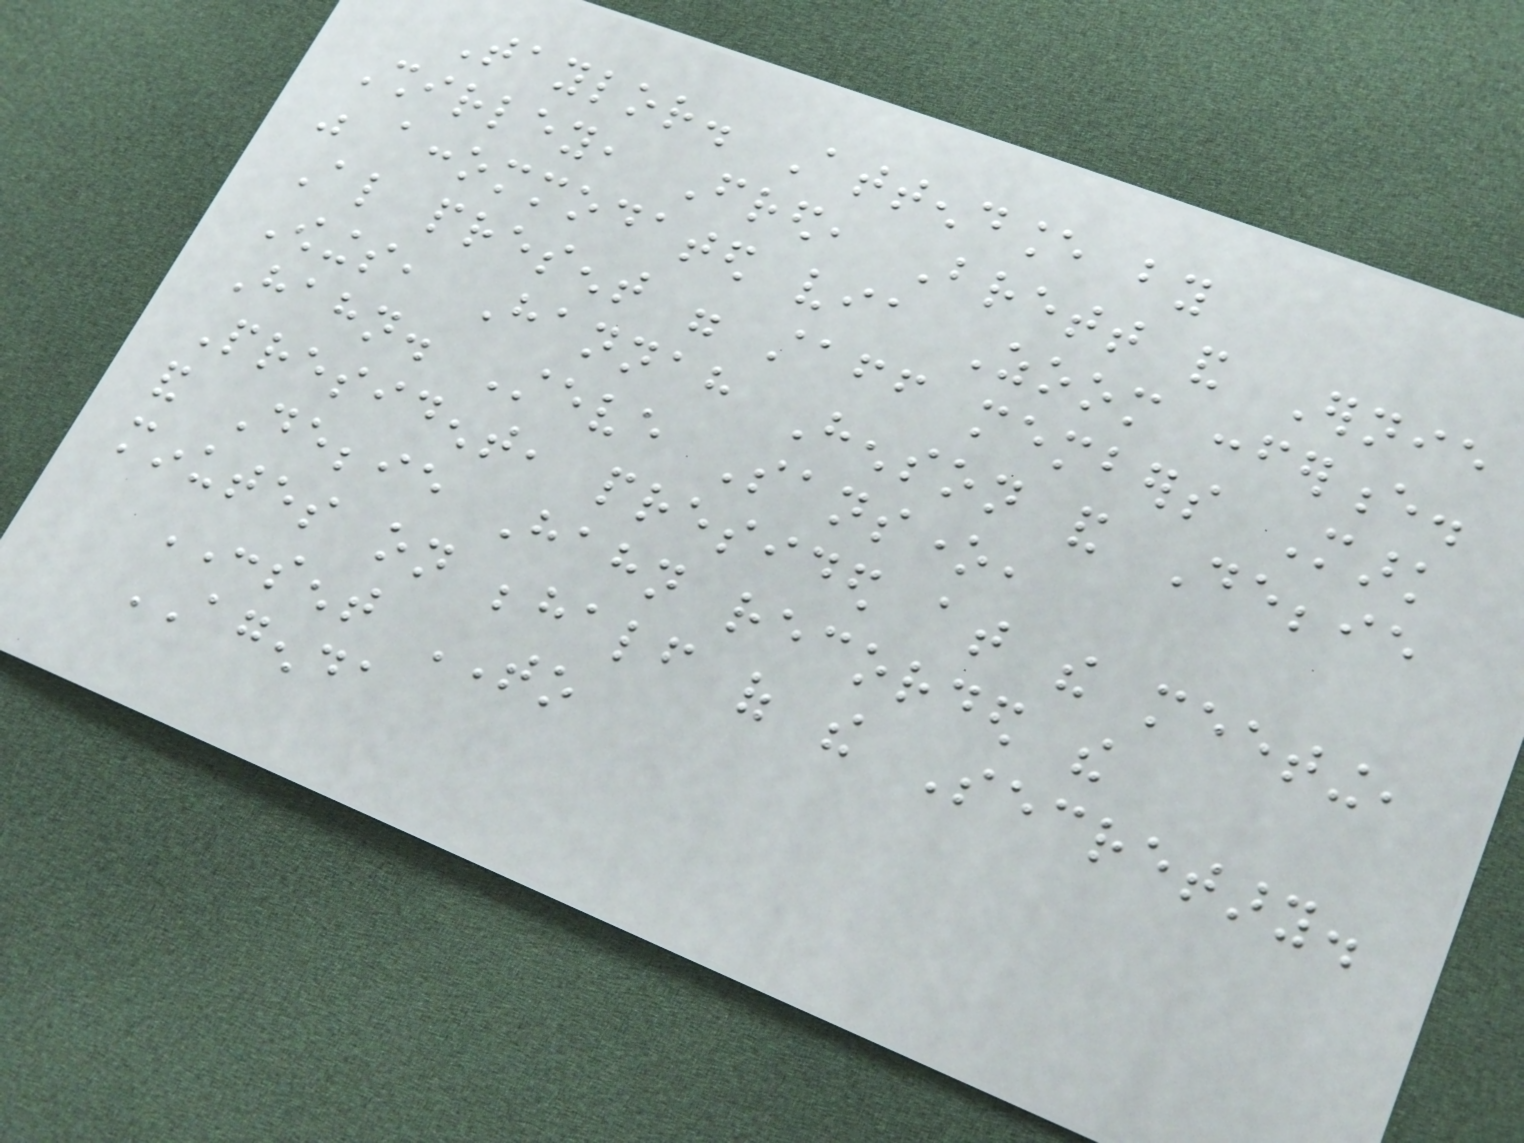Taylor. Attendance by
Shirley, Fred, Brett and Ernie
was accommodated via Zoom conference.
Also present were staff members Mark
Owings, Hannah Henson and Debbie
Hahn. Steve Sansone,
President, presided at the meeting,
and Debbie Hahn recorded the
minutes on behalf of the Secretary.
CONSENT TO
AGENDA
